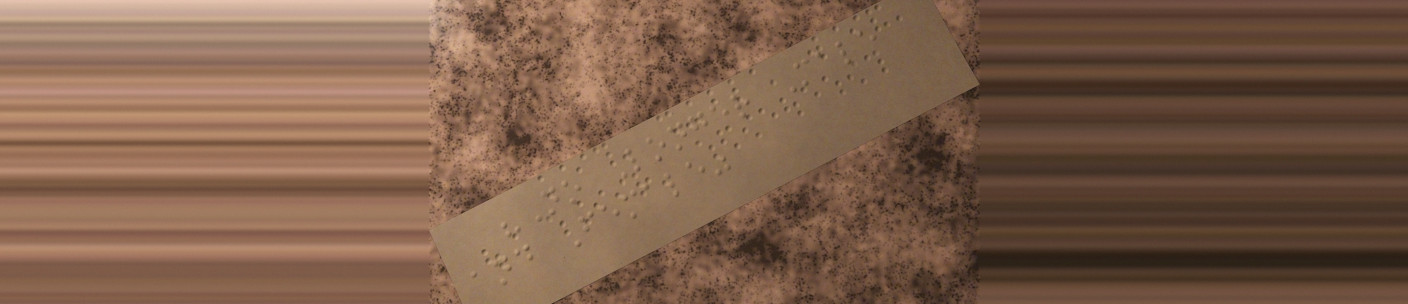"No Longer Male
and Female"
